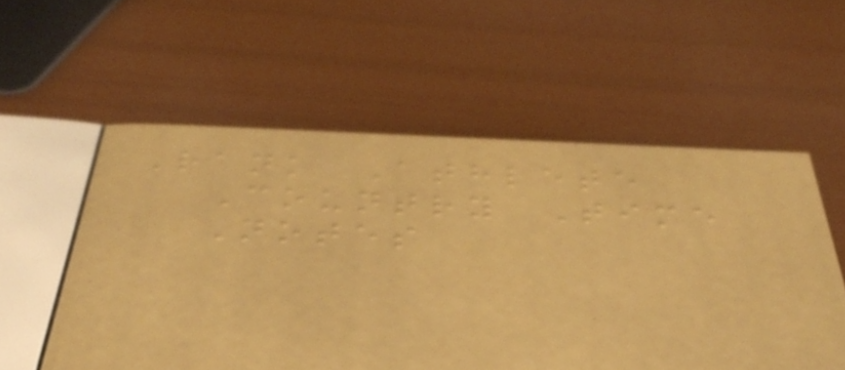Rank Athlete
Country Time
Notes
